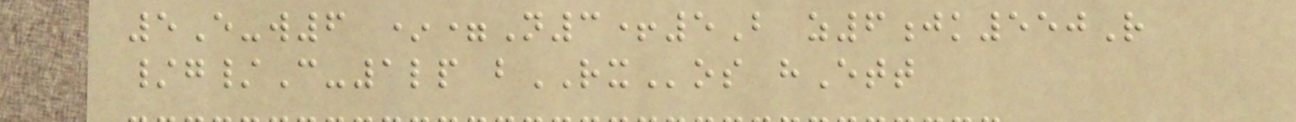5E-w6 *=N3+5B z6jk550R
/g/C-1lp bRXos hEtt
